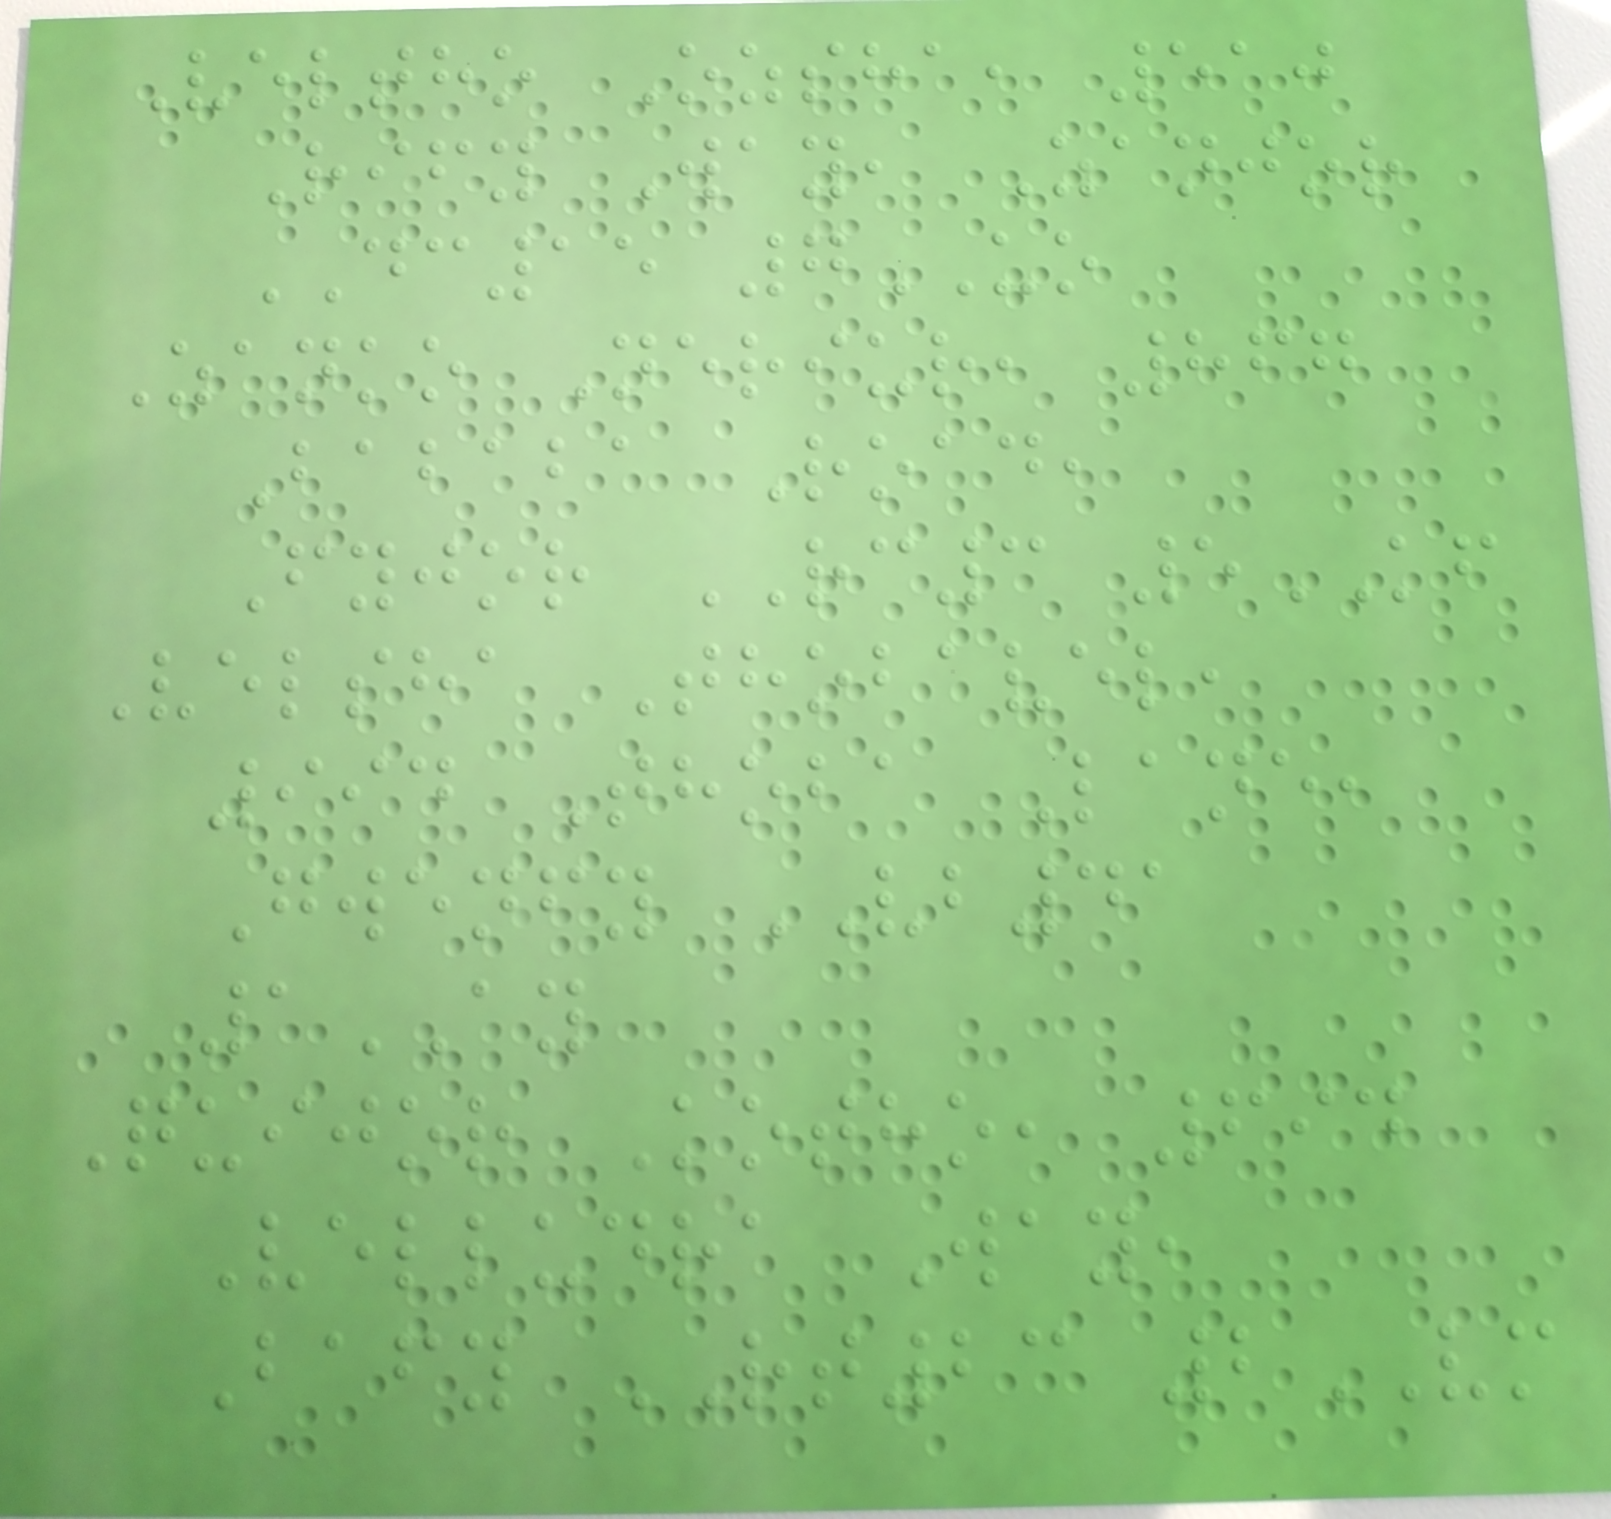Veltho Ozsha, 510
Rify Way, Zanjor
DC15 7UO
Zanko Neriur, 867
Bababa Road,
Fyjor RC3 5KF
Velsha Thobavel,
994 Thoba Lane,
Gwenfy VB41
1AY
Quijor Kotho, 694
Velludra Way,
Bafy RT23 2VM
